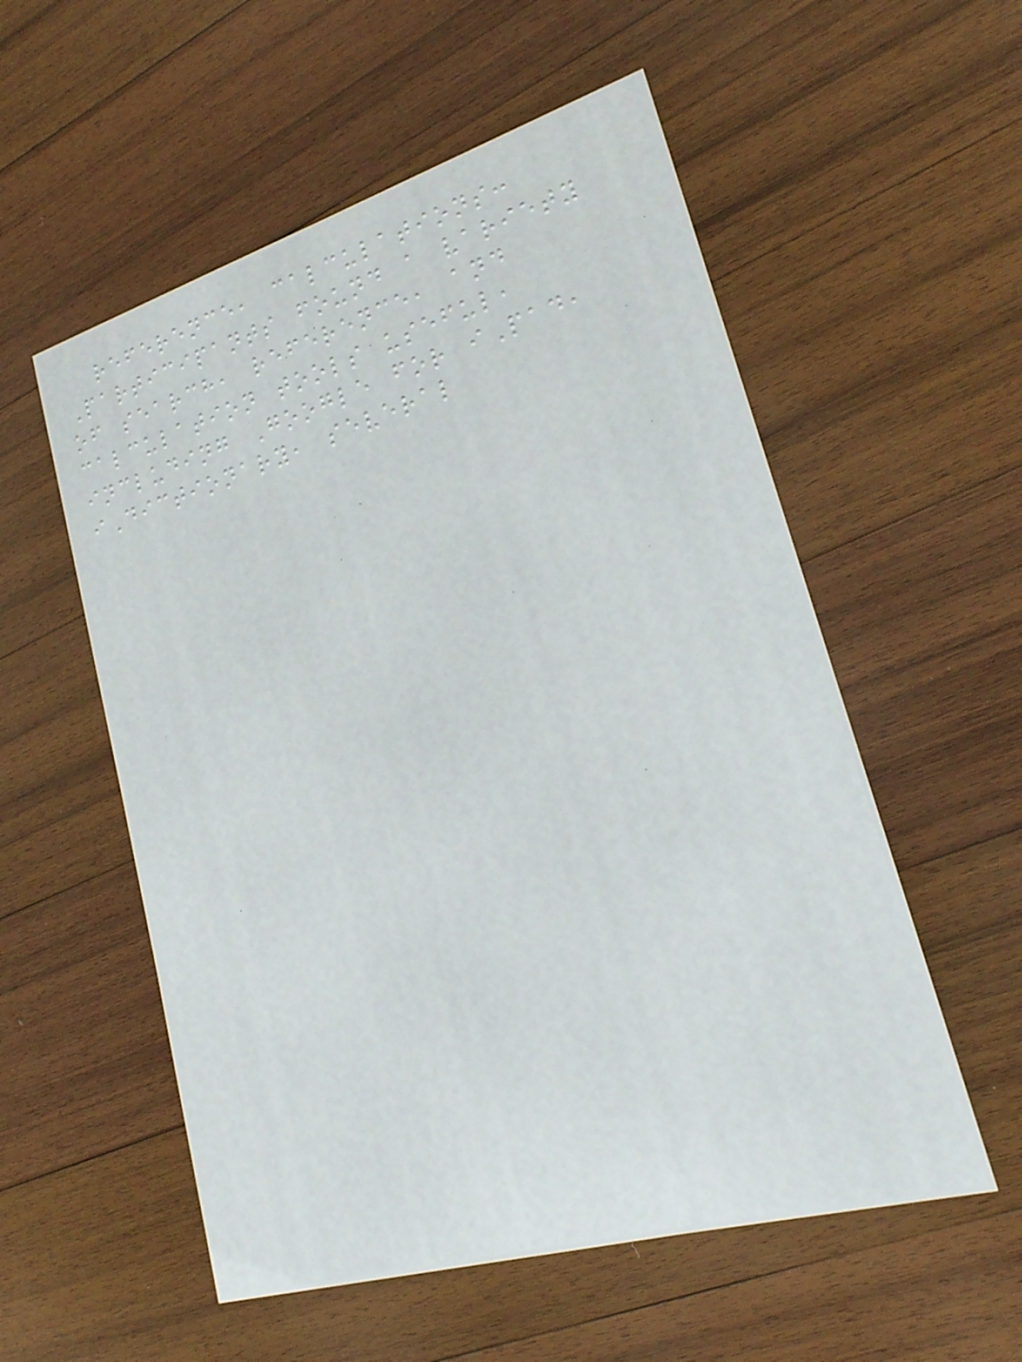reference, calculations:
Participants found a variety
of search, reference, and
calculation tools useful,
including Google for iPad,
iDictionary, several
